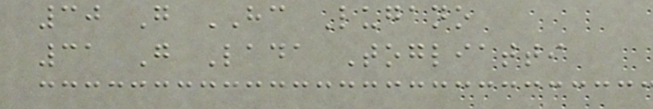30 G HC Lugano
31 G Lada Togliatti
